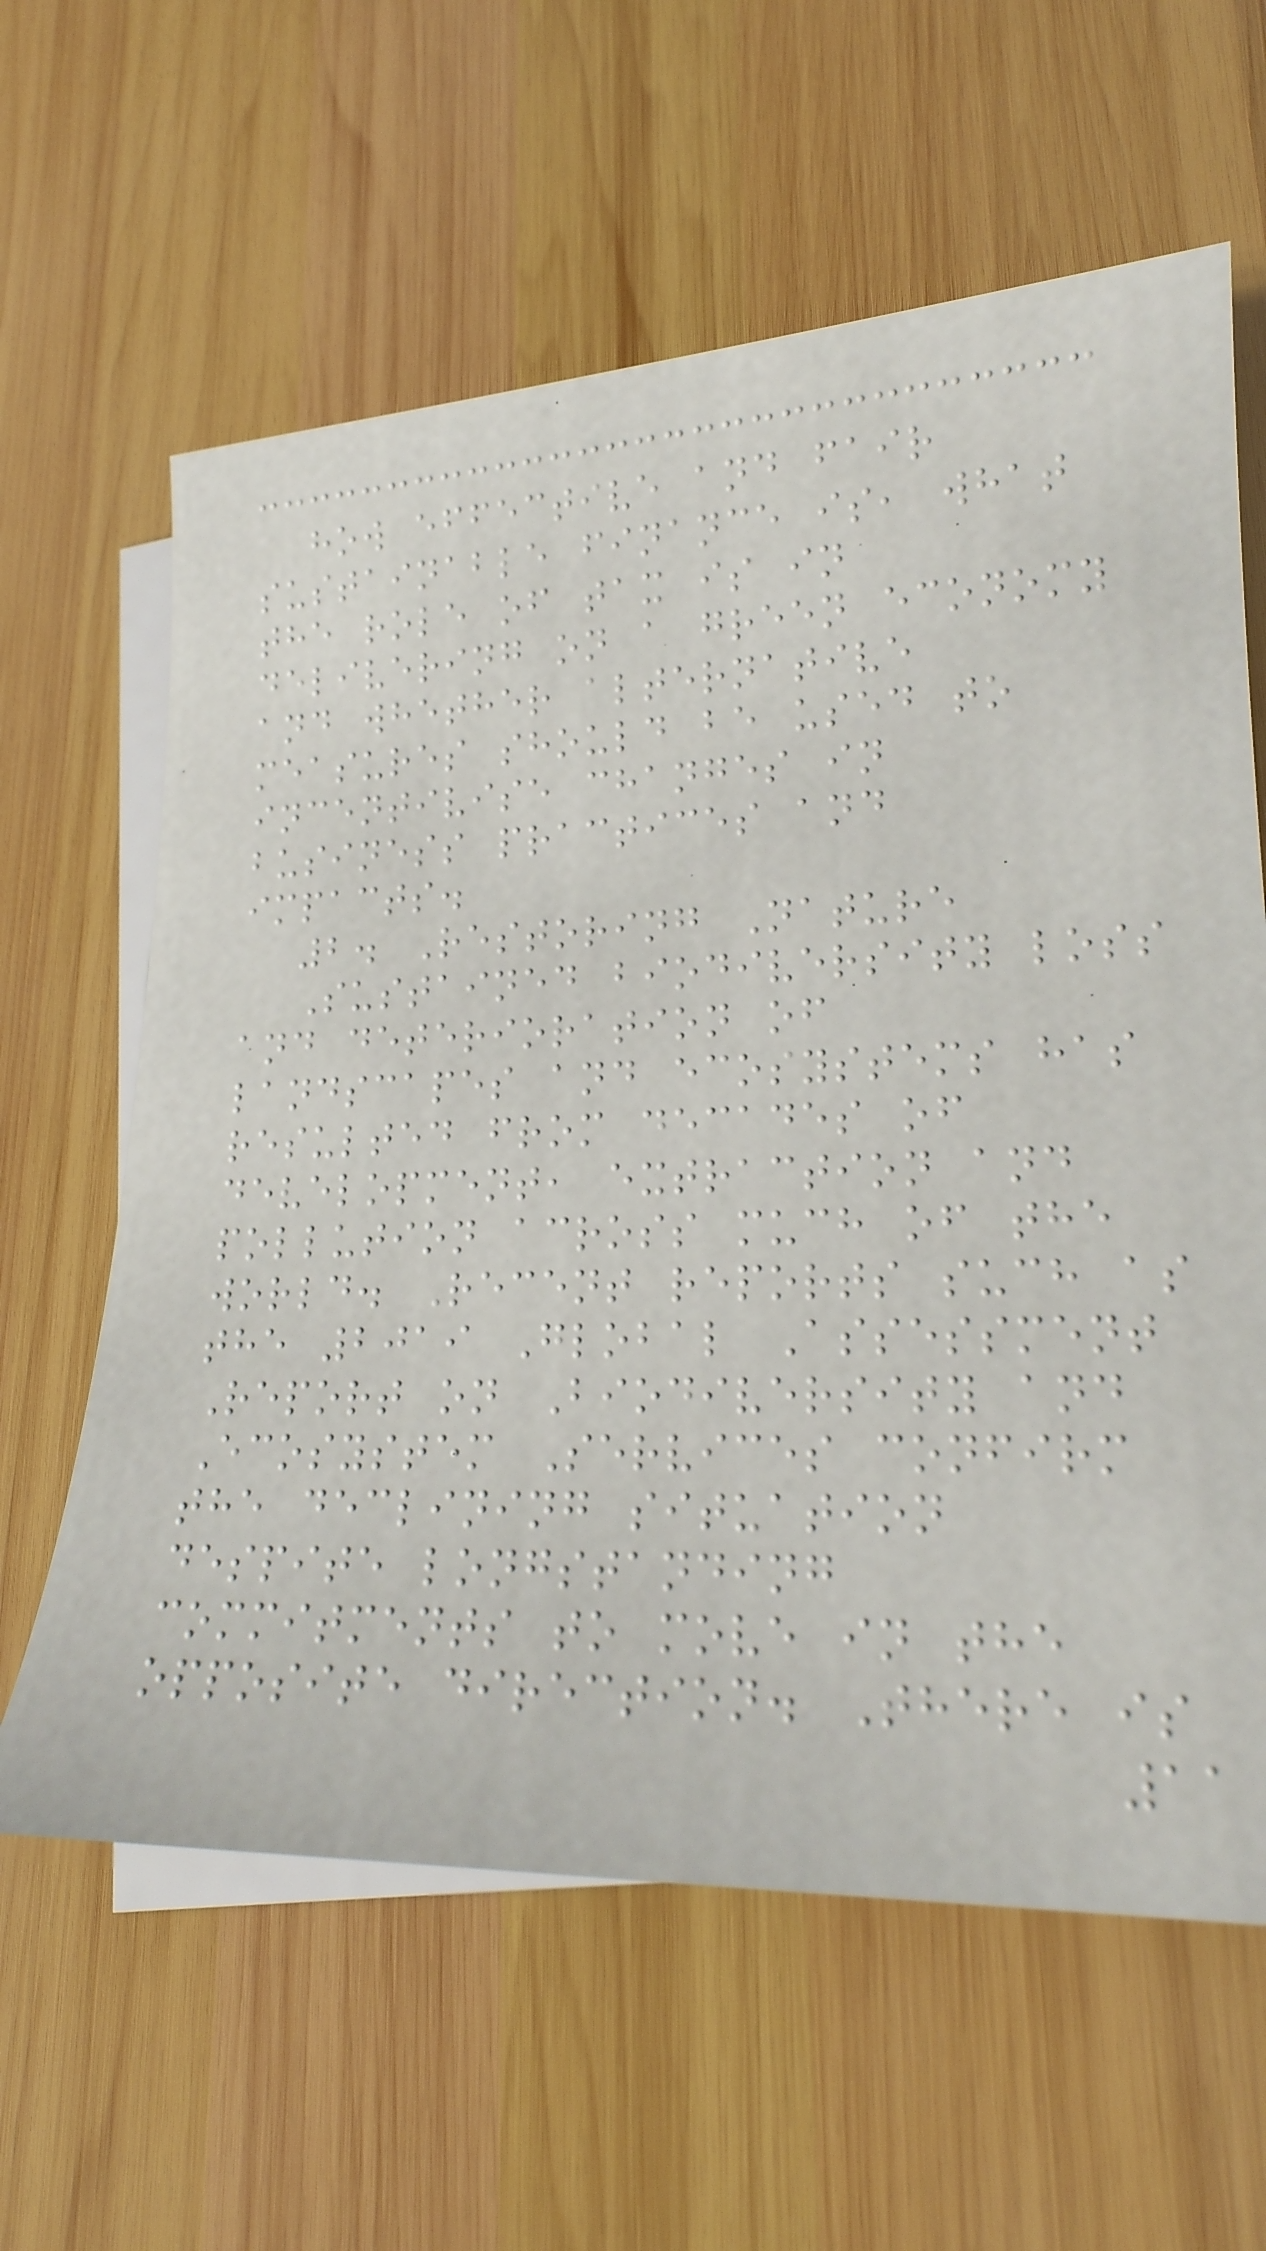how effective and fair
sustainable finance is, what
the role of tax is in
delivering on a green economy
and whether alternative
measures should be used to
incentivise changes in
business practices and
impacts.
2. Restoring Nature
Sustained biodiversity loss
and deterioration of
landscapes and ecosystems has
resulted from decades of
development, extraction and
pollution across much of the
world. Recent reports such as
the 2019 Global Assessment
Report on Biodiversity and
Ecosystem Services confirm
the declining situation
despite longstanding
commitments to move in the
opposite direction. There is
11
